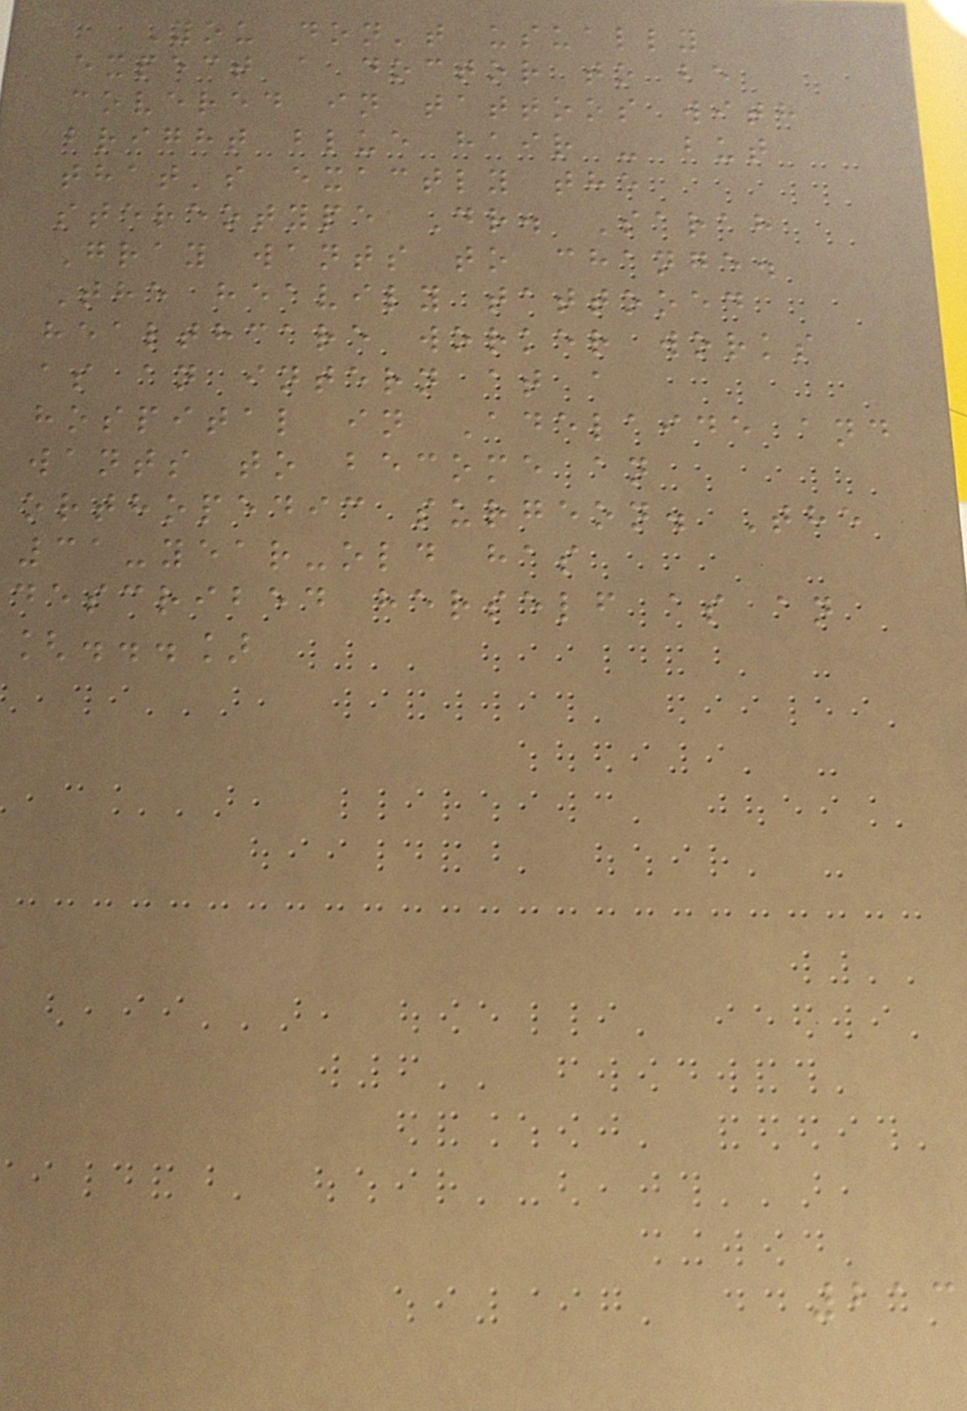You don't usually
expect a doctor to be
covered in tattoos with
bright blue hair - but
that's exactly the
stereotype Dr. Sarah
Gray wants to change.
The heavily tattooed
healthcare worker works
as an intern at a
hospital in Adelaide and
wants to become an
orthopedic surgeon. The
31-year-old has
described herself as an
[...]
213
